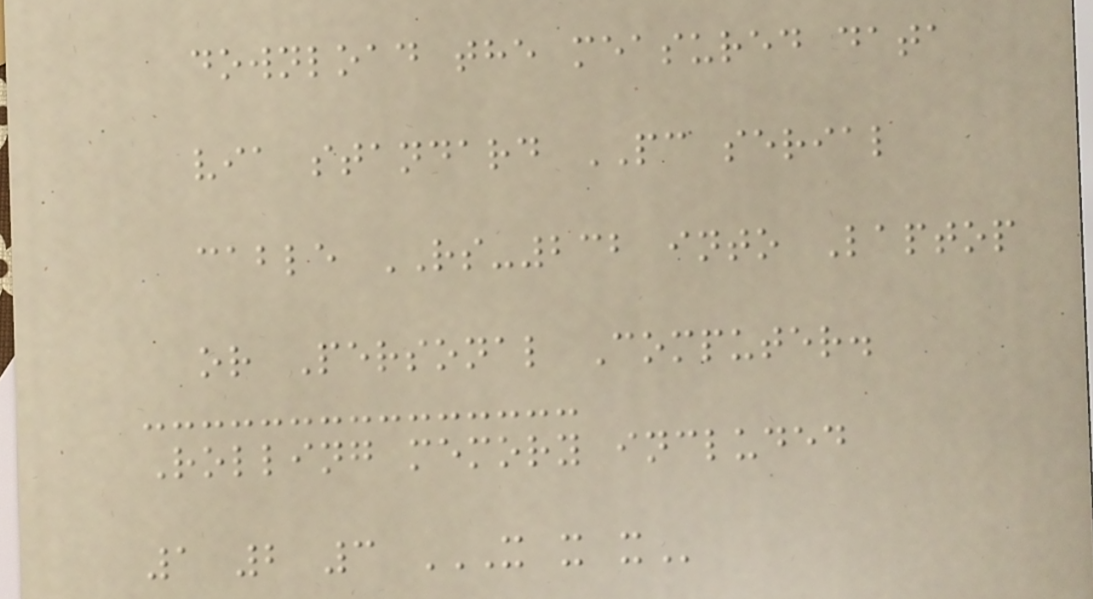download the measured data
via standard PC serial
cable RS-232 into Laptop
or Personal Computer.
Rolling memory included
1 2 3 X X X
